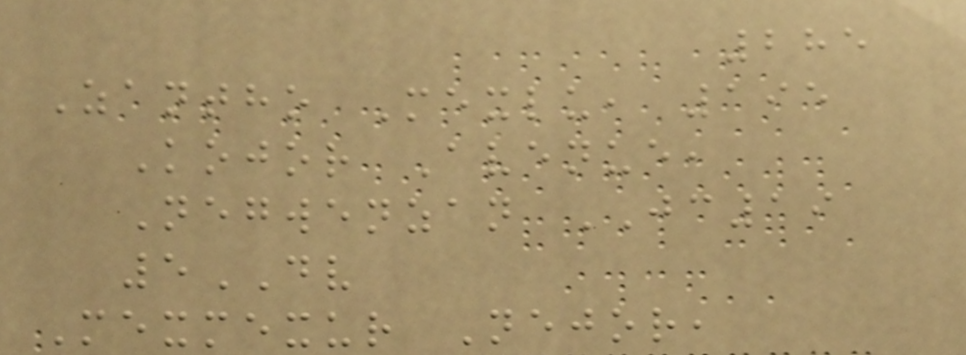285
Zantho Mexlu, 195
Kojor Avenue,
Negwenzan JC19
5DV
Mexmexur Nejor,
